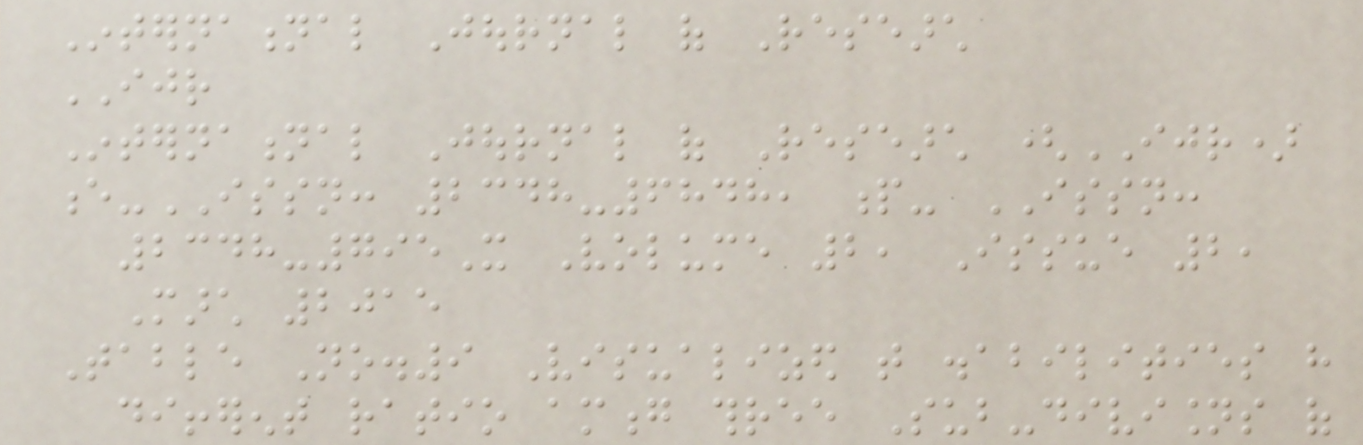International Journal of Research
IJR
International Journal of Research (IJR)
e-ISSN: 2348-6848, p- ISSN:
2348-795X Volume 2, Issue 2,
March 2015
Table No.9 Visualized that disabilities have
different ratio among three Sub-divisions of
